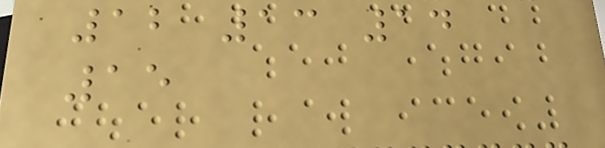12 13 14
15
